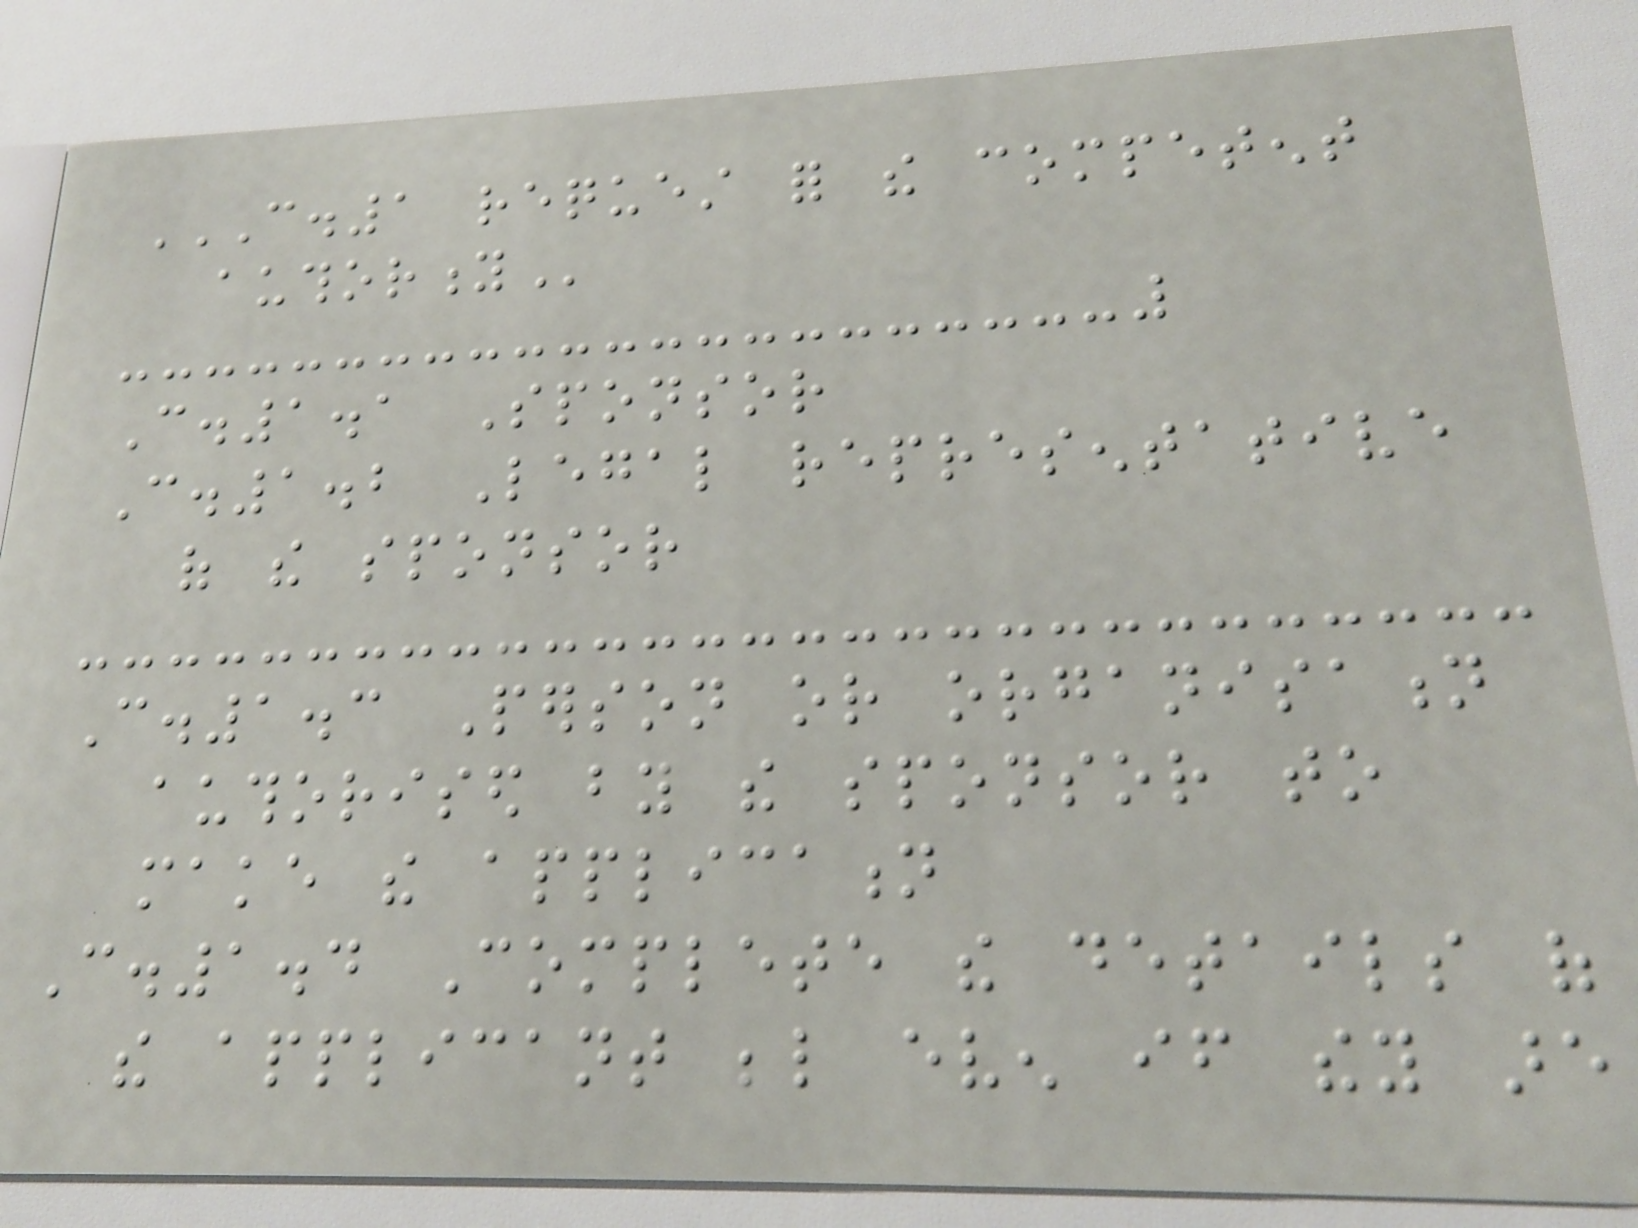C.1 REQUEST FOR THE COMPETENT
AUTHORITY
C.1.1 Sponsor
C.1.2 Legal representative
of the sponsor
C.1.3 Person or organisation
authorised by the sponsor to
make the application
C.1.4 Complete the details of
the applicant below even if they are
